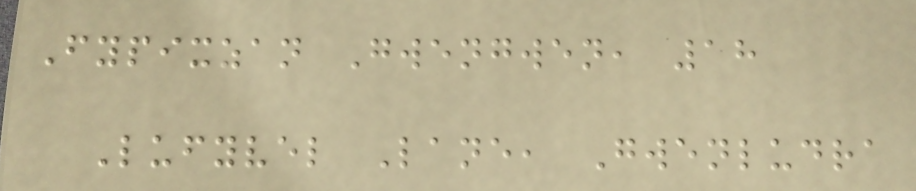Fypixzan Gwengwen, 18
Lufyvel Lane, Gwenludra
